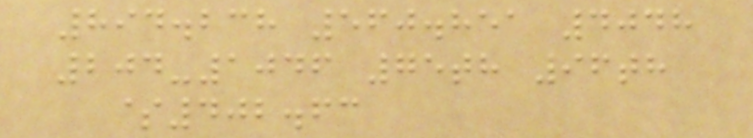894.238 560.851 4048
204-1046 75th 96th
$402.63
